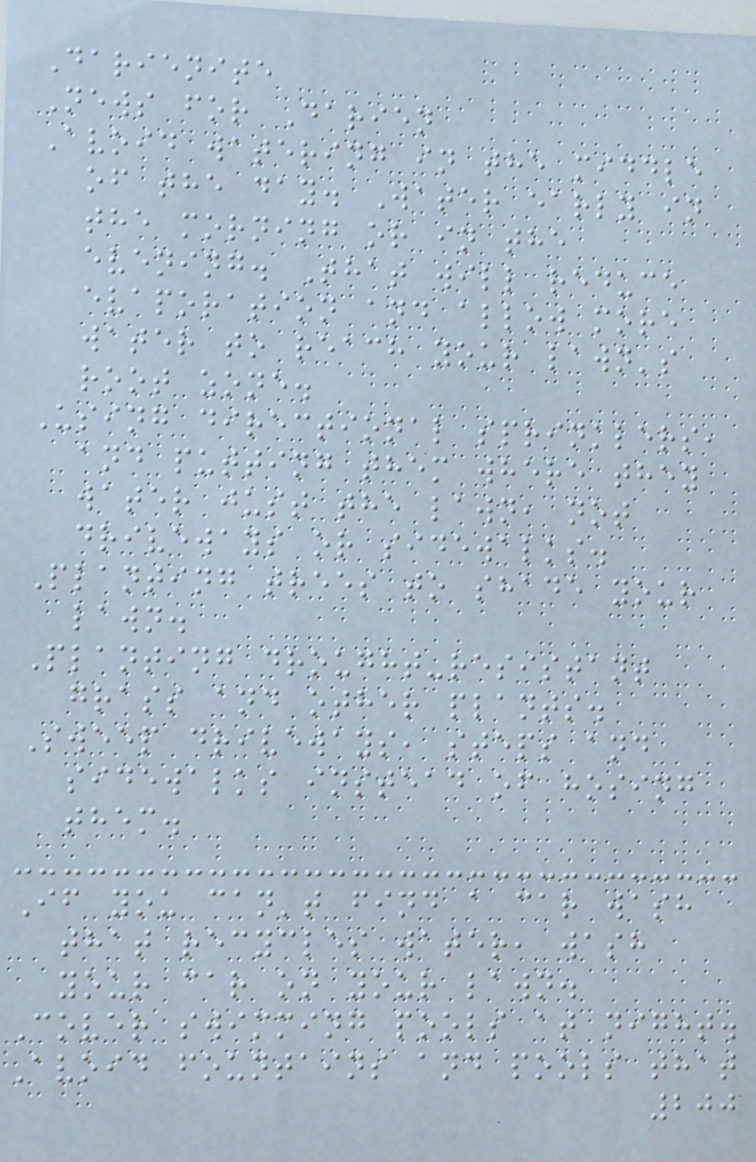Darienite
News for Darien
Avoid watering in the middle
of the day. Water early in
the morning or in the
evening. That will reduce
evaporation and allow more
water to reach your lawn's
root zone.
Using directional sprinklers,
and putting them where they
water just the lawn, not
driveways or sidewalks.
Planting trees to shade your
lawn.
Planting drought-resistant
grass and other plants.
Sweep driveways, steps and
sidewalks instead of hosing
them.
If you can't find a car wash
that recycles water, wash
your car on your lawn.
Cover swimming pools at night.
Avoid fountains and pools that
200
